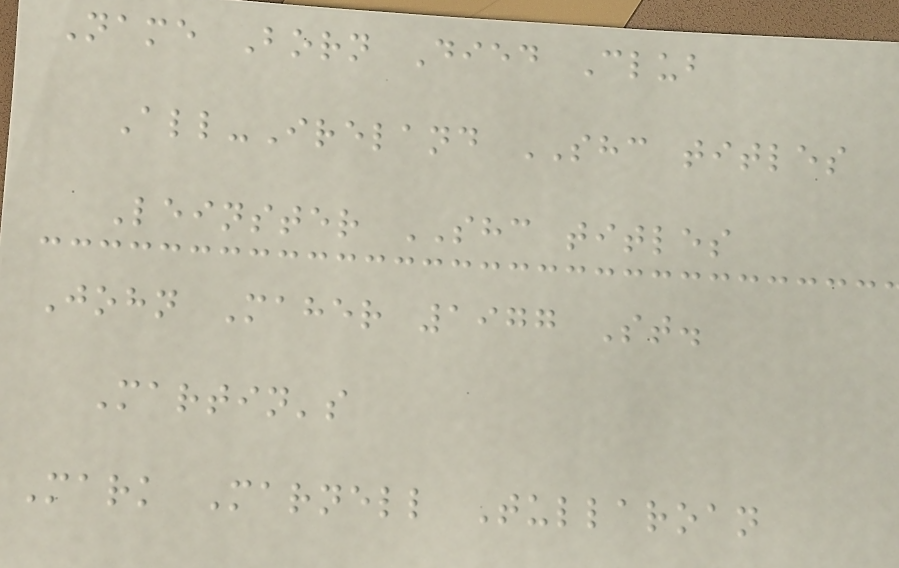Name Born Died Club
All-Ireland SHC titles
Leinster SHC titles
John Maher 1977 St.
Martin's
Mark Marnell Tullaroan
